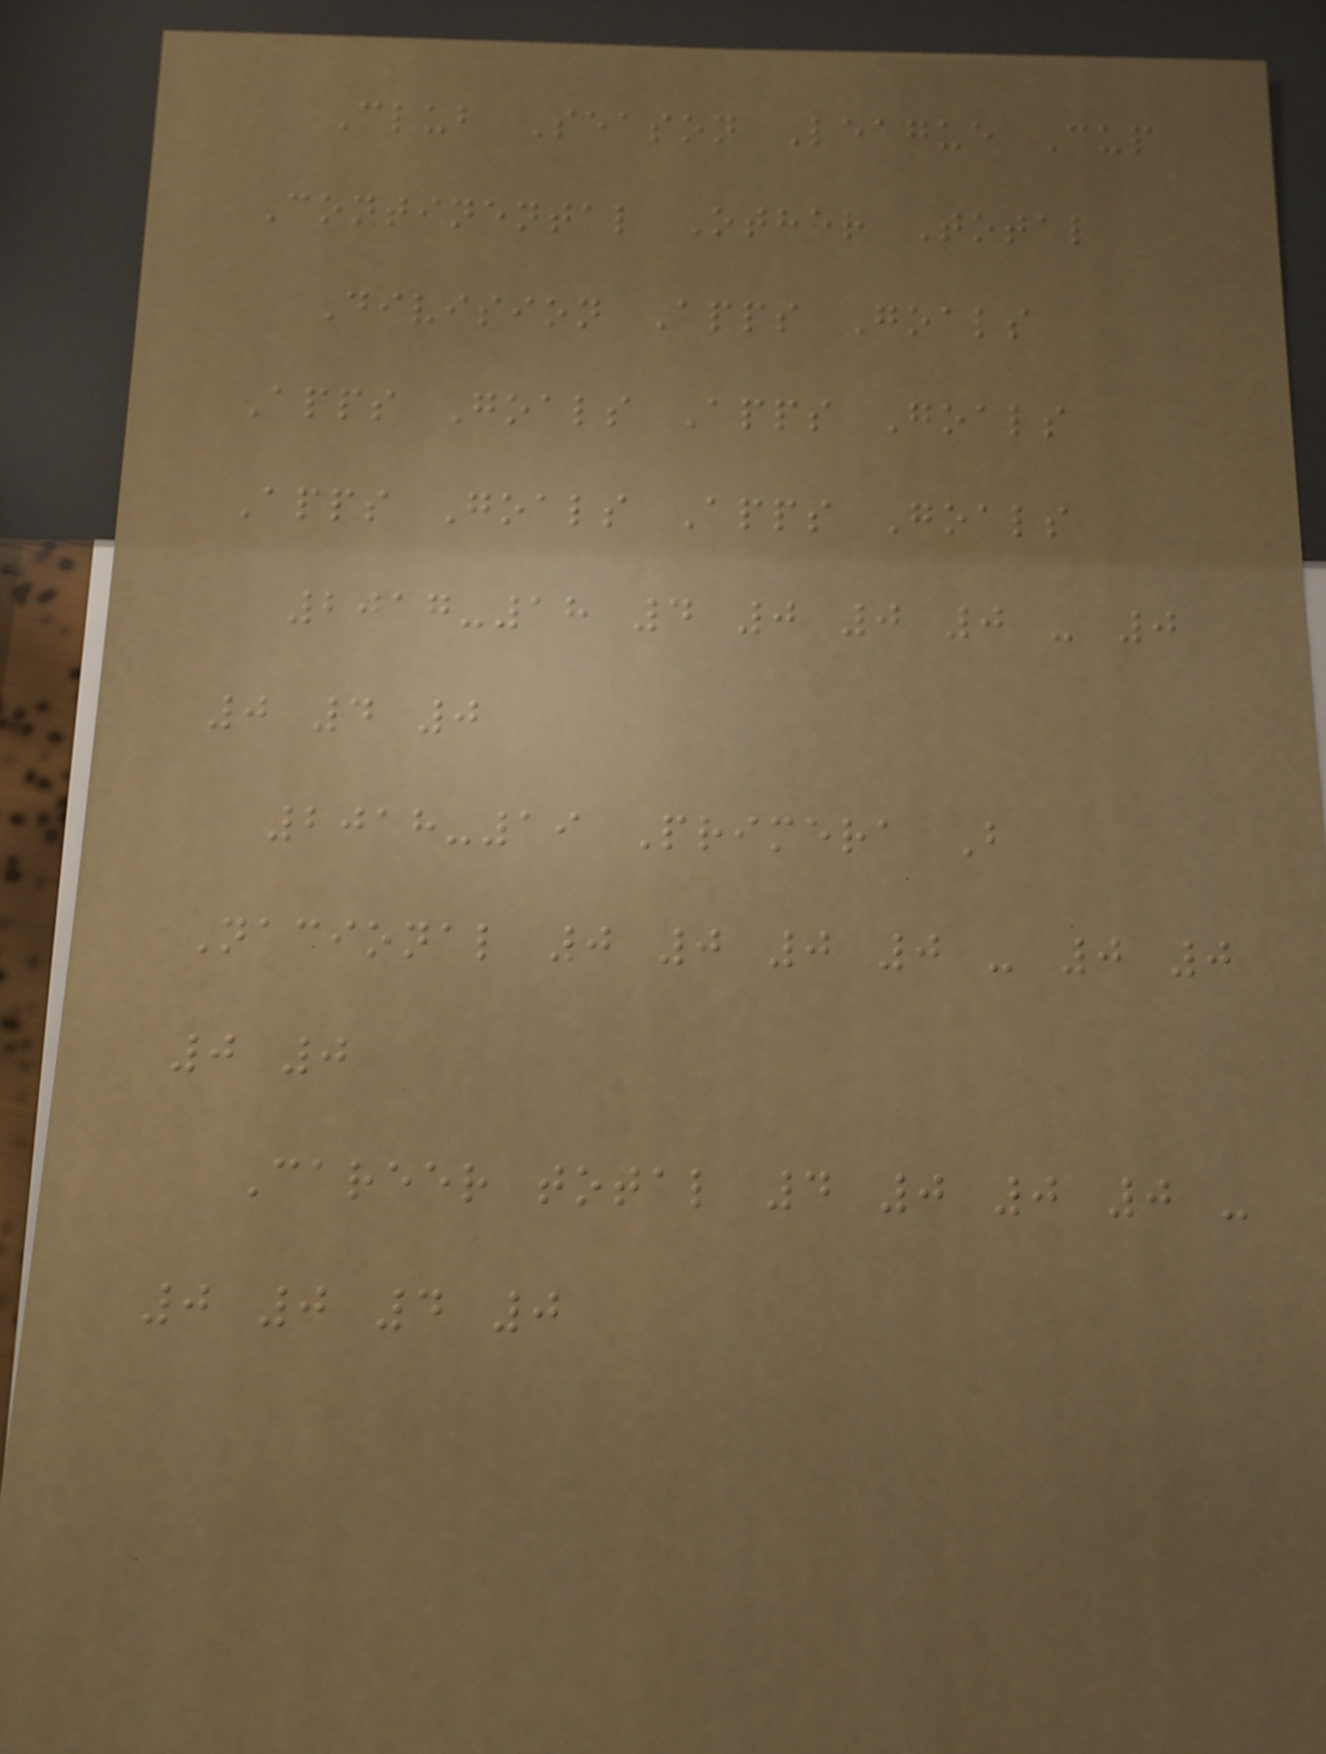Club Season League Cup
Continental Other Total
Division Apps Goals
Apps Goals Apps Goals
Apps Goals Apps Goals
2017-18 4 0 0 0 - 0
0 4 0
2018-19 Primera B
Nacional 0 0 0 0 - 0 0
0 0
Career total 4 0 0 0 -
0 0 4 0
